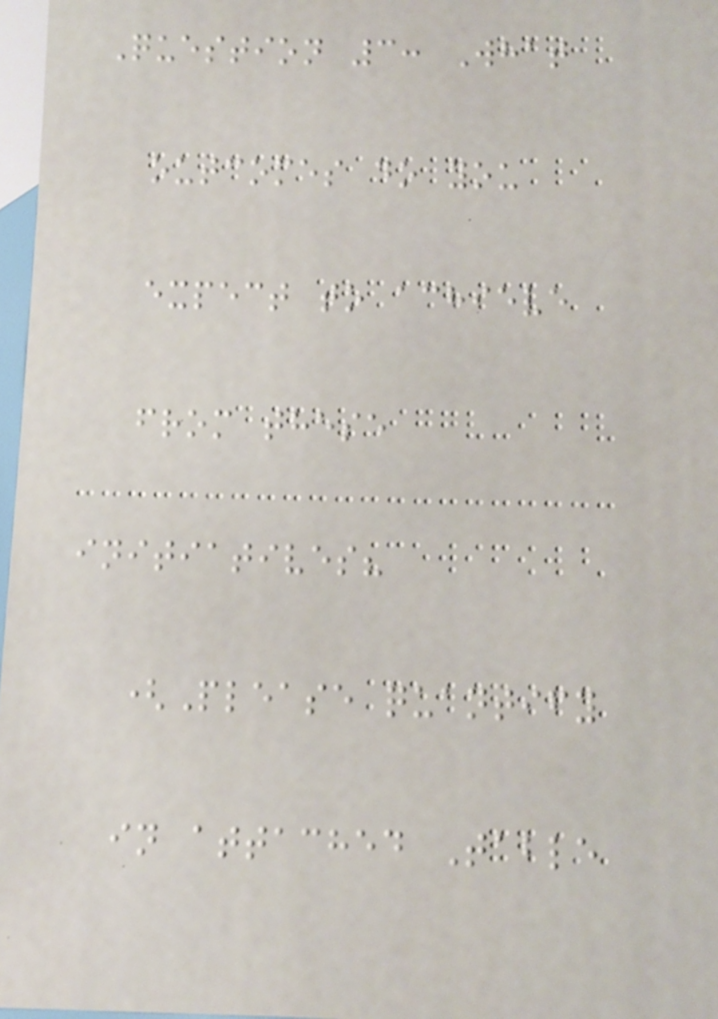Question 3: What
outcomes do you
expect to achieve
from these
initiatives?
(Please quantify
in attached Table
